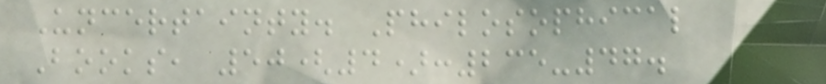Uncertainty. Philosophical
Books, 50(4):235-47.
